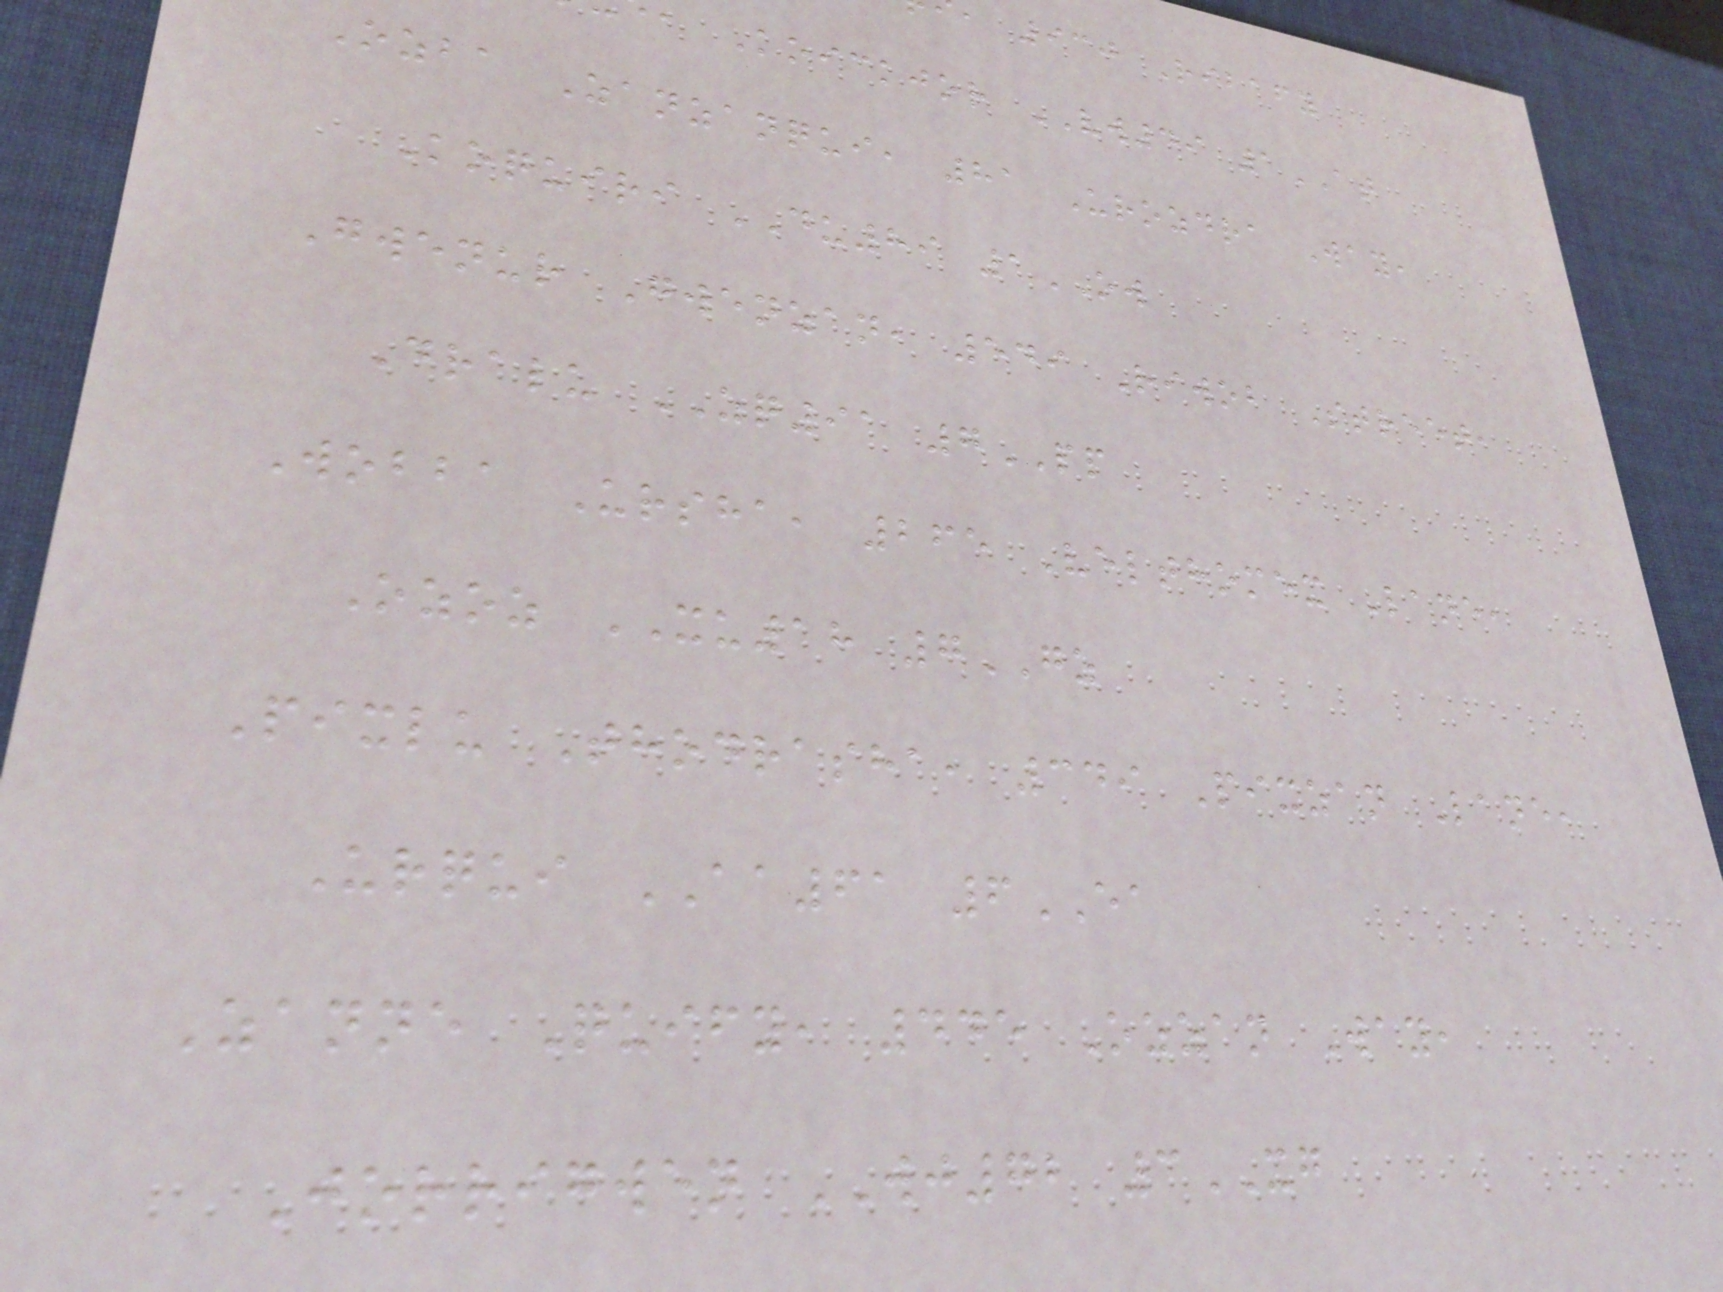, 930 Ribafy
, Koickjor VW49 1AT
Ozba Zanzanqui, 81 Urozdra Way,
Koquiri DU89 1OW
Gwenur Gwenzan, 549 Riwob Street,
Dralu ZQ91 7PP
Wobba Ursha, 265 Velthomex Lane,
Ozoz XU18 7GZ
Pixlu Thodrasha, 349 Pixzan Lane,
Urqui AA61 6EA
Zanne Quify, 445 Ozzan Way,
Jorrigwen WJ72 3XG
